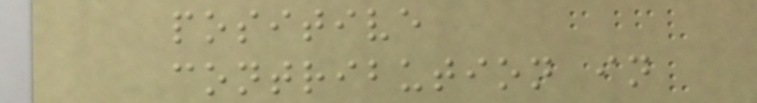positive
contribution in
